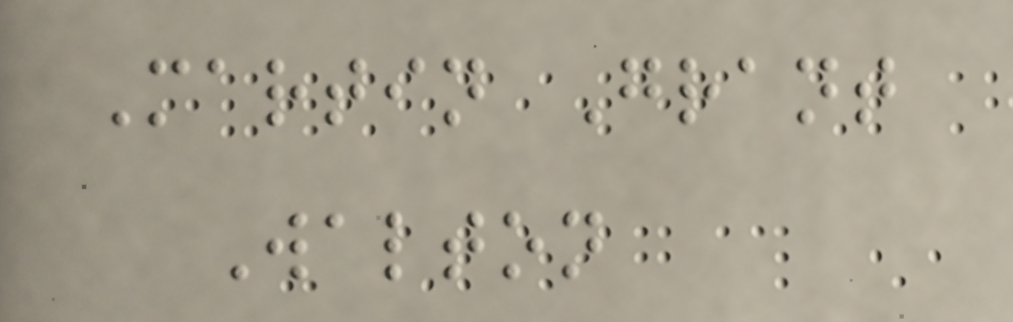Martin Grant
Walton
